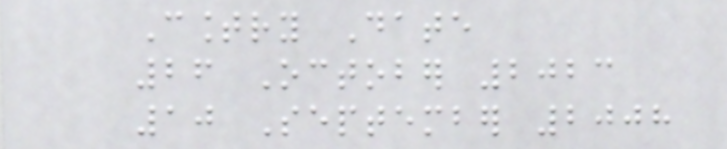Country Date
26 October 2023
10 September 2008
